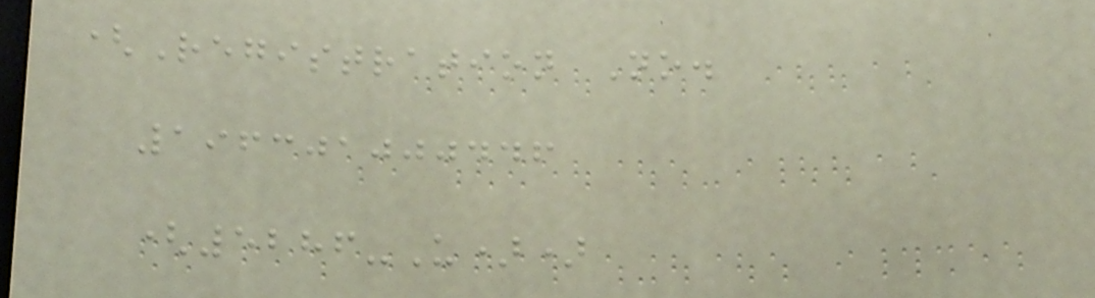(Registration No.
196301000446
(5286-U))
